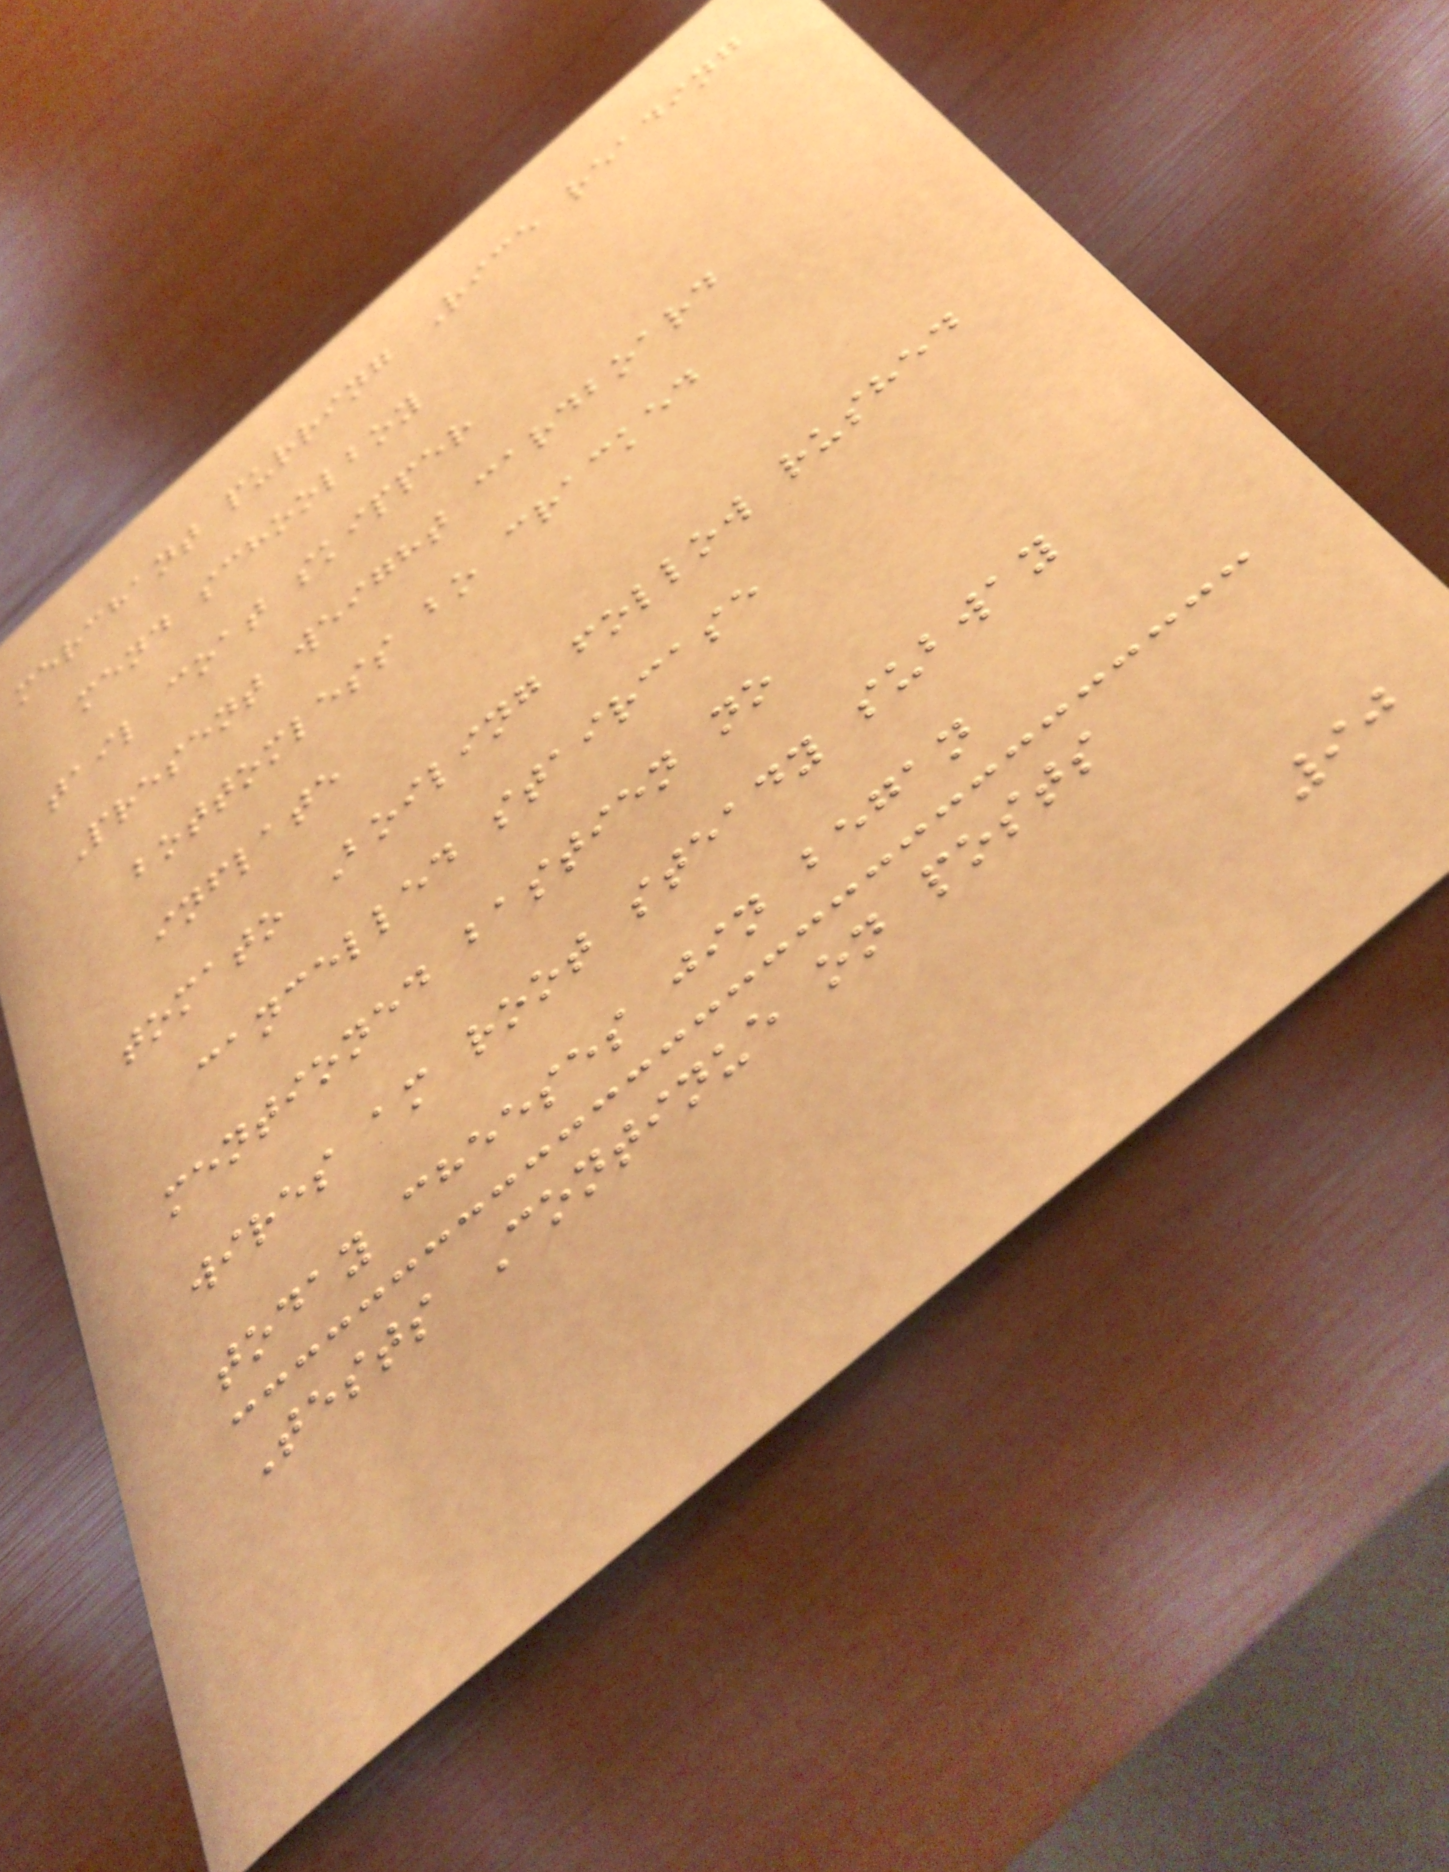merchant purring Rice reading
mend schoolboy
tail coat skipper
Present weight cardboard
bottomless bo cracked
inflate
tomato Boiling follow rushed
cancelled staircase
mentioned bastien no
wires am root steady subway
today cheeses jin began
Tests Continue on posts
90
